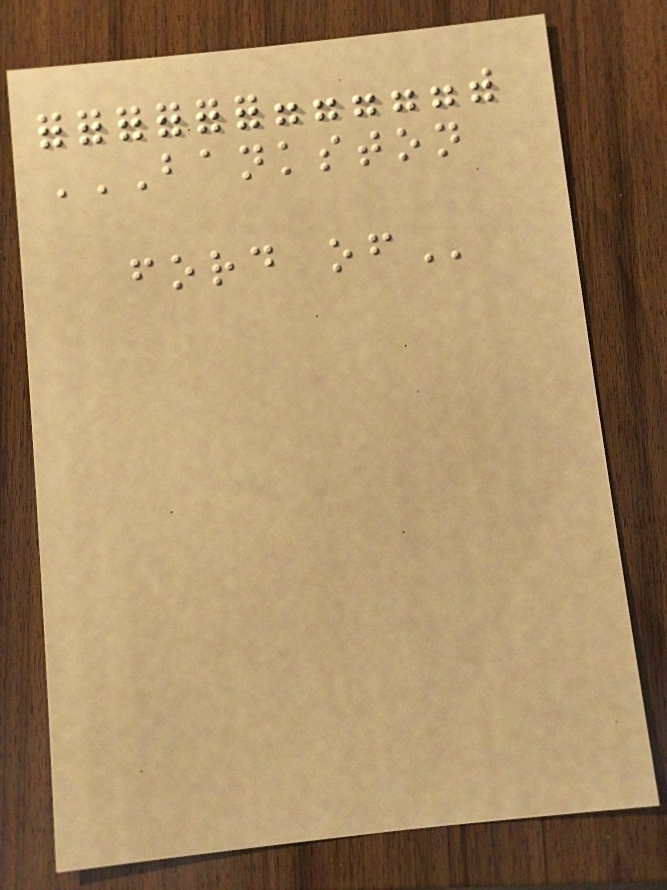BANKSTON
FORD OF
